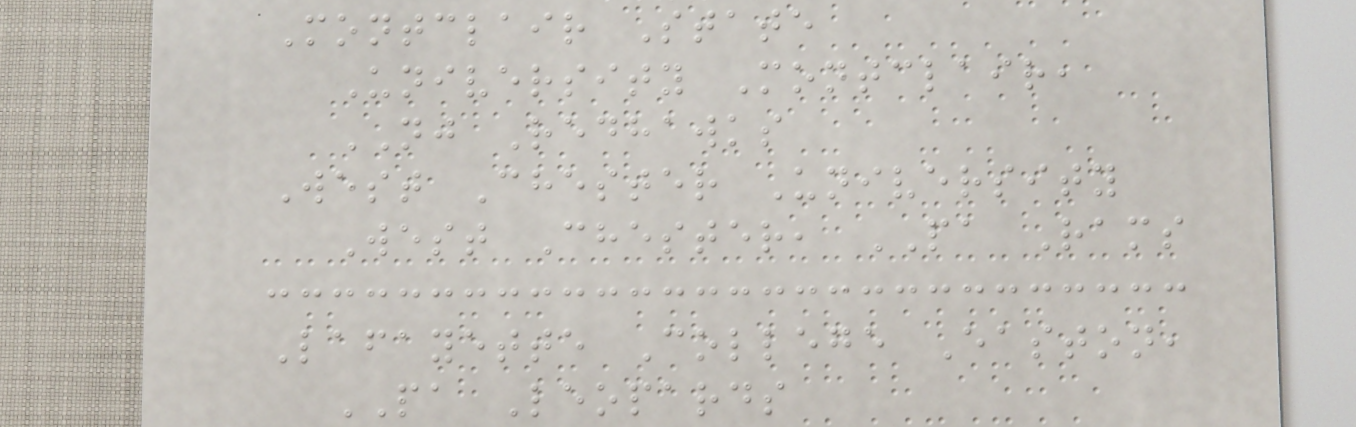Montclair State
University Montclair,
NJ Redhawks
West Chester University
West Chester, PA Rams
Lafayette College Easton,
PA Leopards
